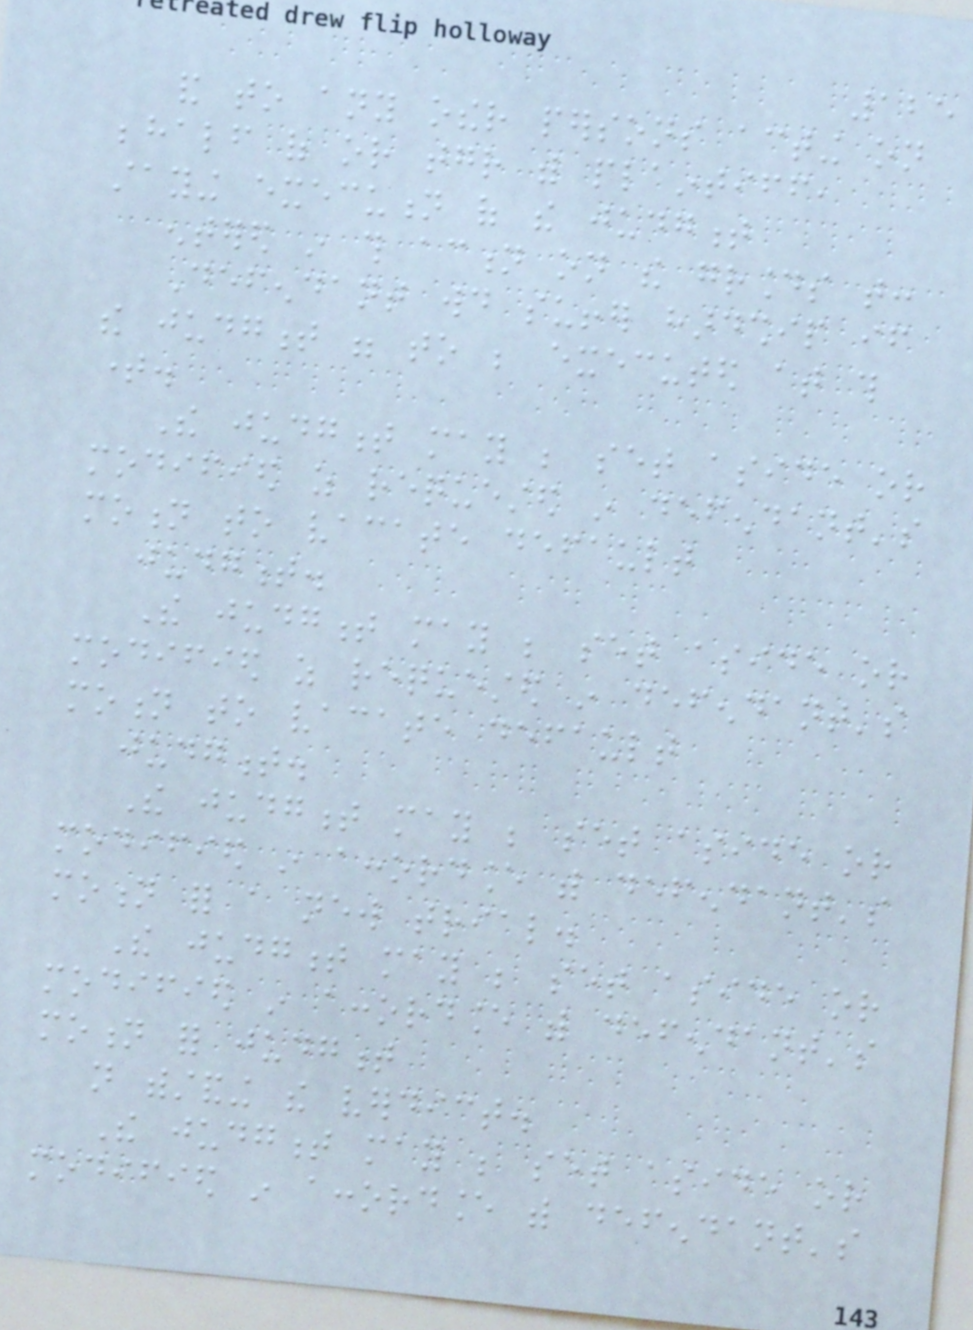125
and to any other persons acting on
behalf of or together with plaintiff,
staying execution of the judgment
entered in this action on the grounds that:
Defendant would suffer hardship if
the judgment were to be executed at this
time.
The judgment may be set aside or
modified as requested in defendant's
motion to vacate default
judgment.
The judgment may be set aside or
modified as requested in defendant's
motion to vacate default
judgment.
The judgment may be set aside or
modified in accordance with defendant's
motion for a new trial.
The judgment may be set aside or
modified in accordance with defendant's
motion for judgment
not withstanding the verdict.
The judgment may be set aside or
modified in accordance with defendant's
